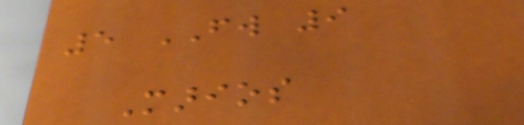5 FW 9
Marios
